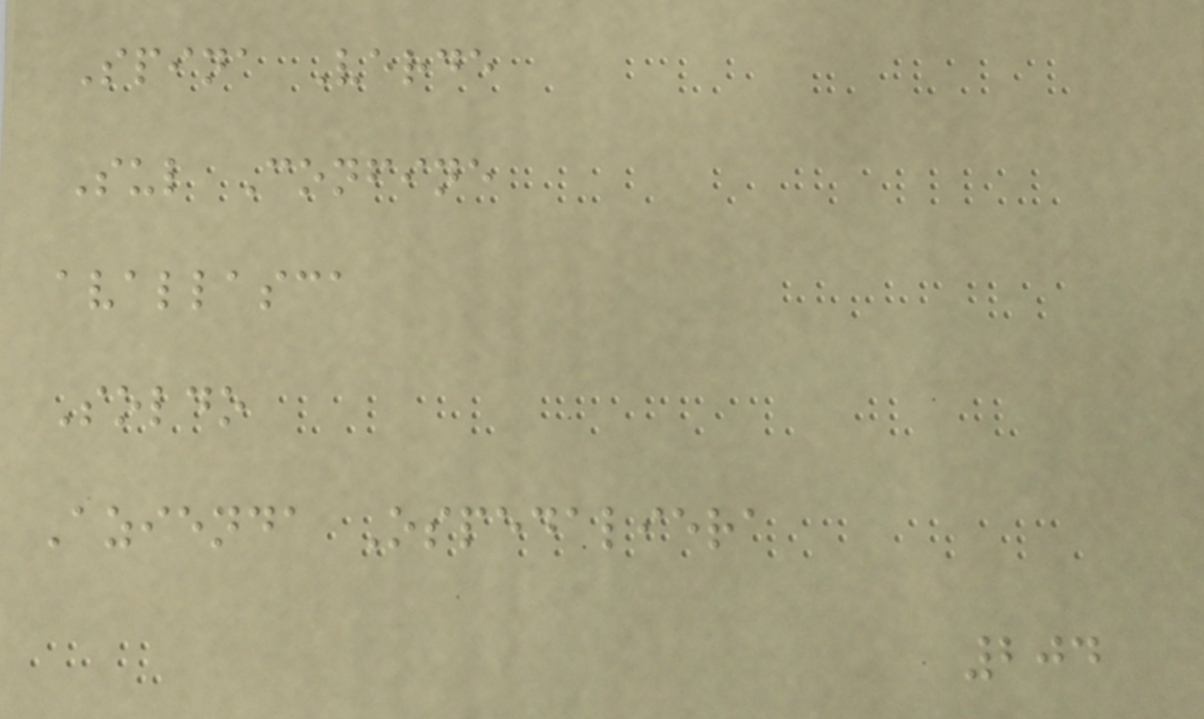Spina Verde
Sul Confine
avallasca
Soldo
Azienda Ospedaliera
204
